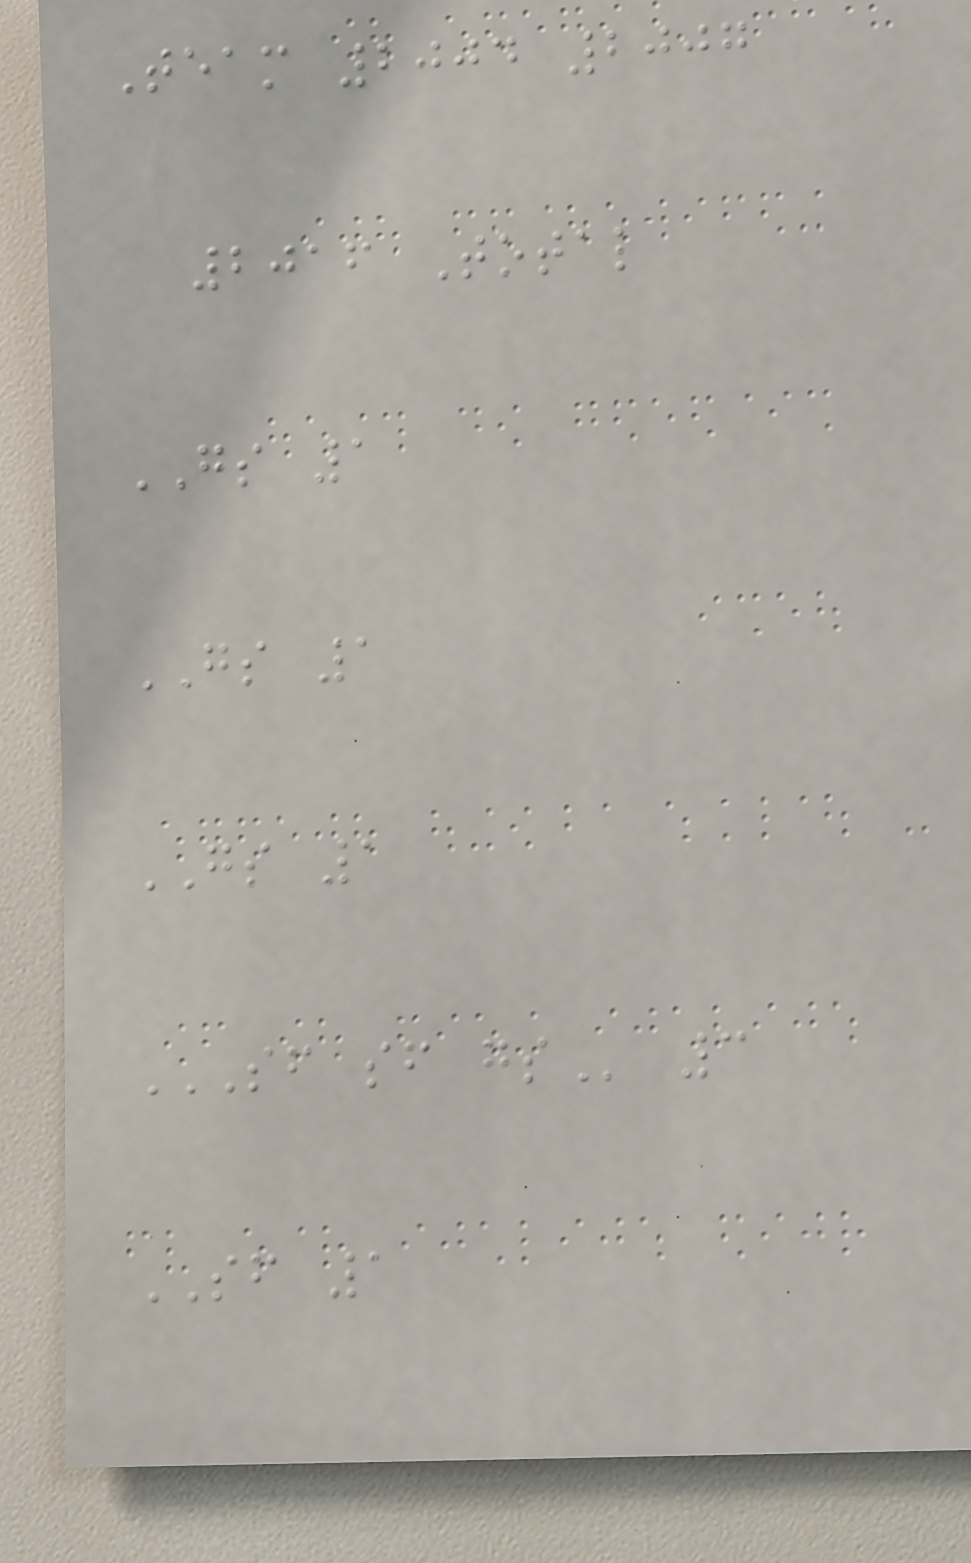Team 2004 2007
2016 Total
GS 1
GS 1
GS 1
SF SF GS 3
SF 1
